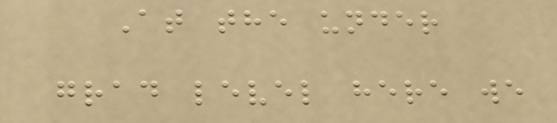At the under
grad level here we
